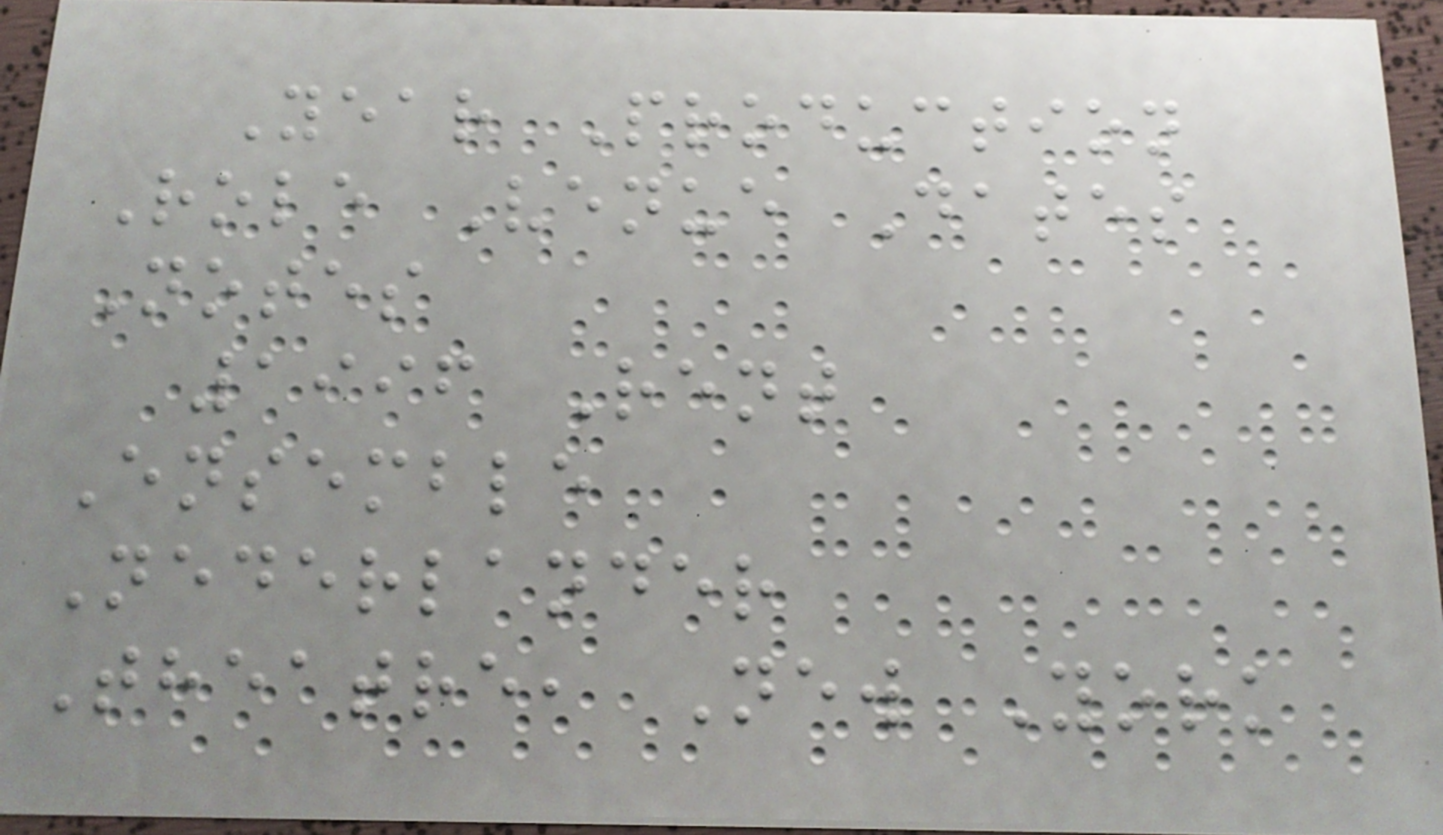Year Production
Role Venue Dates
Notes
1996 Rent
Ensemble
Nederlander
Theatre, New York
